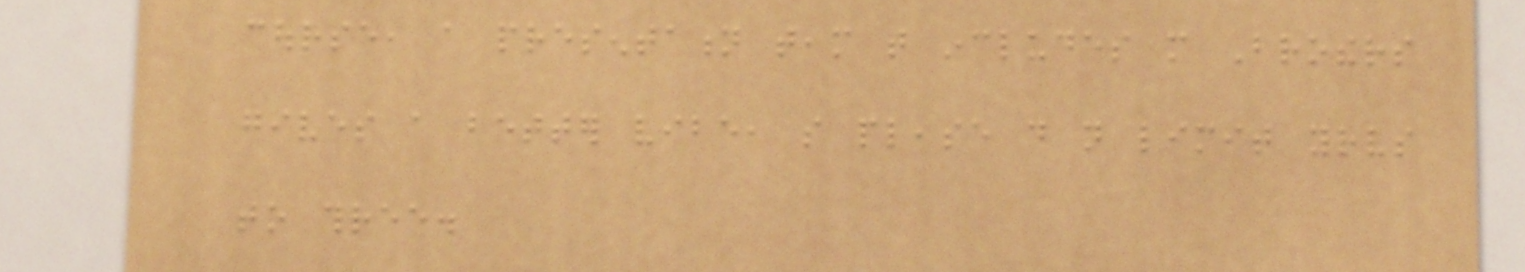course, a presentation team that includes more Brothers
gives a better vibe, so please do not limit yourselves
to three.
